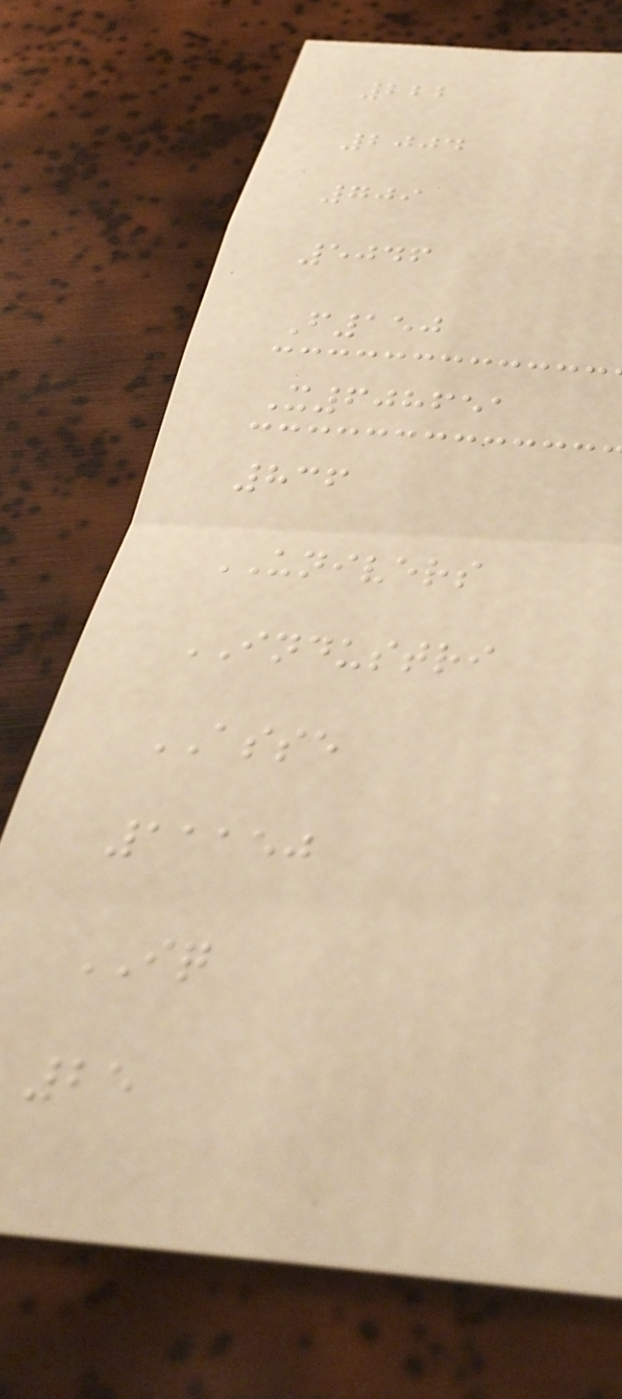222
2004
709
5046
F150
X608651
836
UNIVERS
INDUSTRI
ASSE
11150
IQ
25
